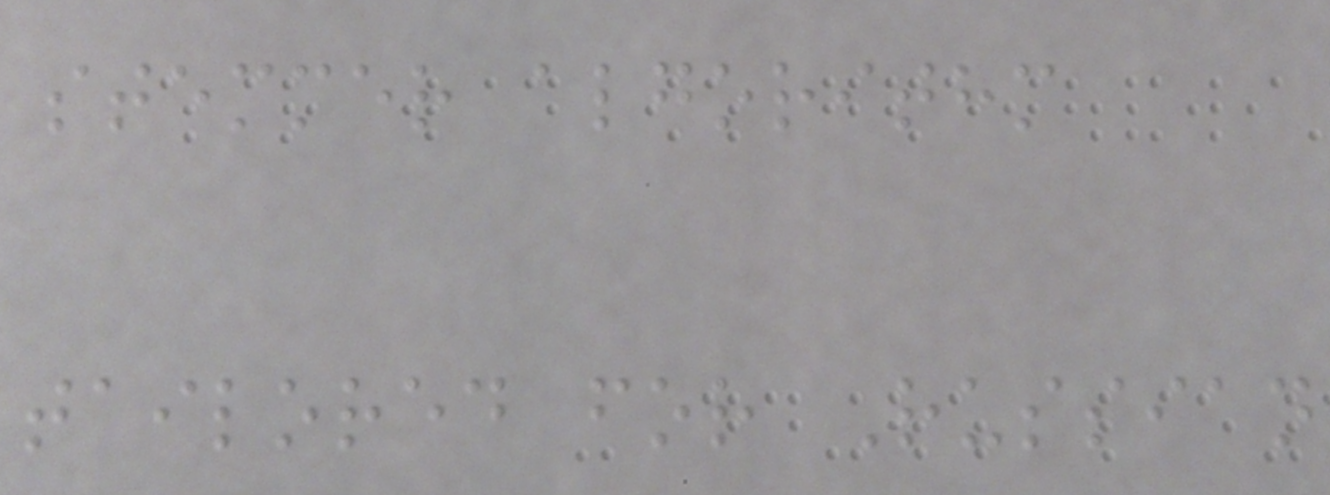stemmer algorithm
tailored for Russian
